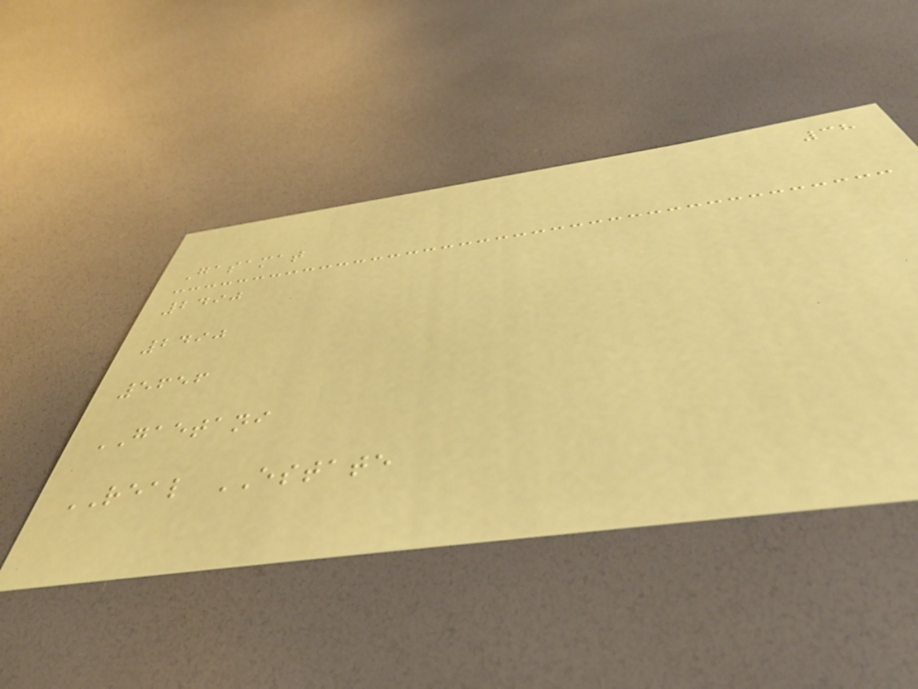38
Gasamat
2490
2490
5656
GAETANI
REAL ESTATE
